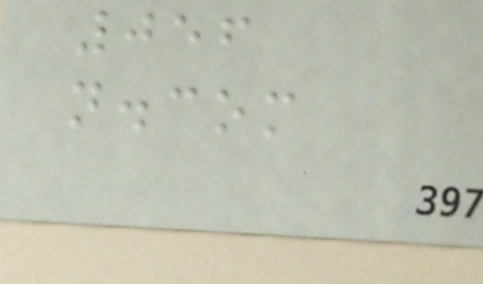056
n.com
